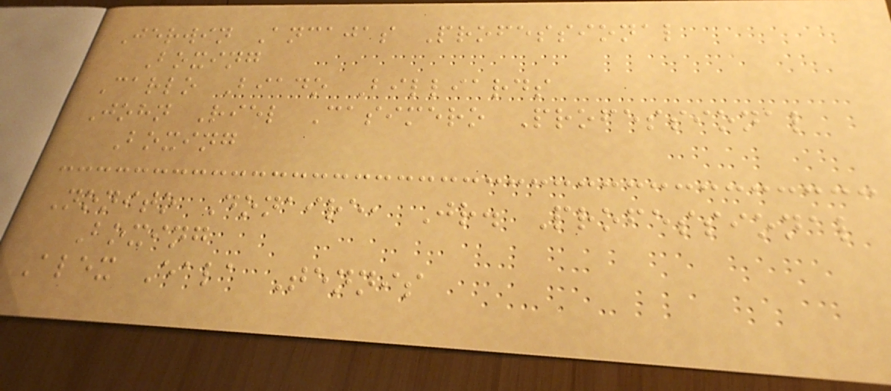Jerwin Ancajas Professional
Boxing
Carlo Biado Billiards
John Riel Casimero Professional
Boxing
Nonito Donaire, Jr. Professional
Boxing
Alex Eala Tennis
